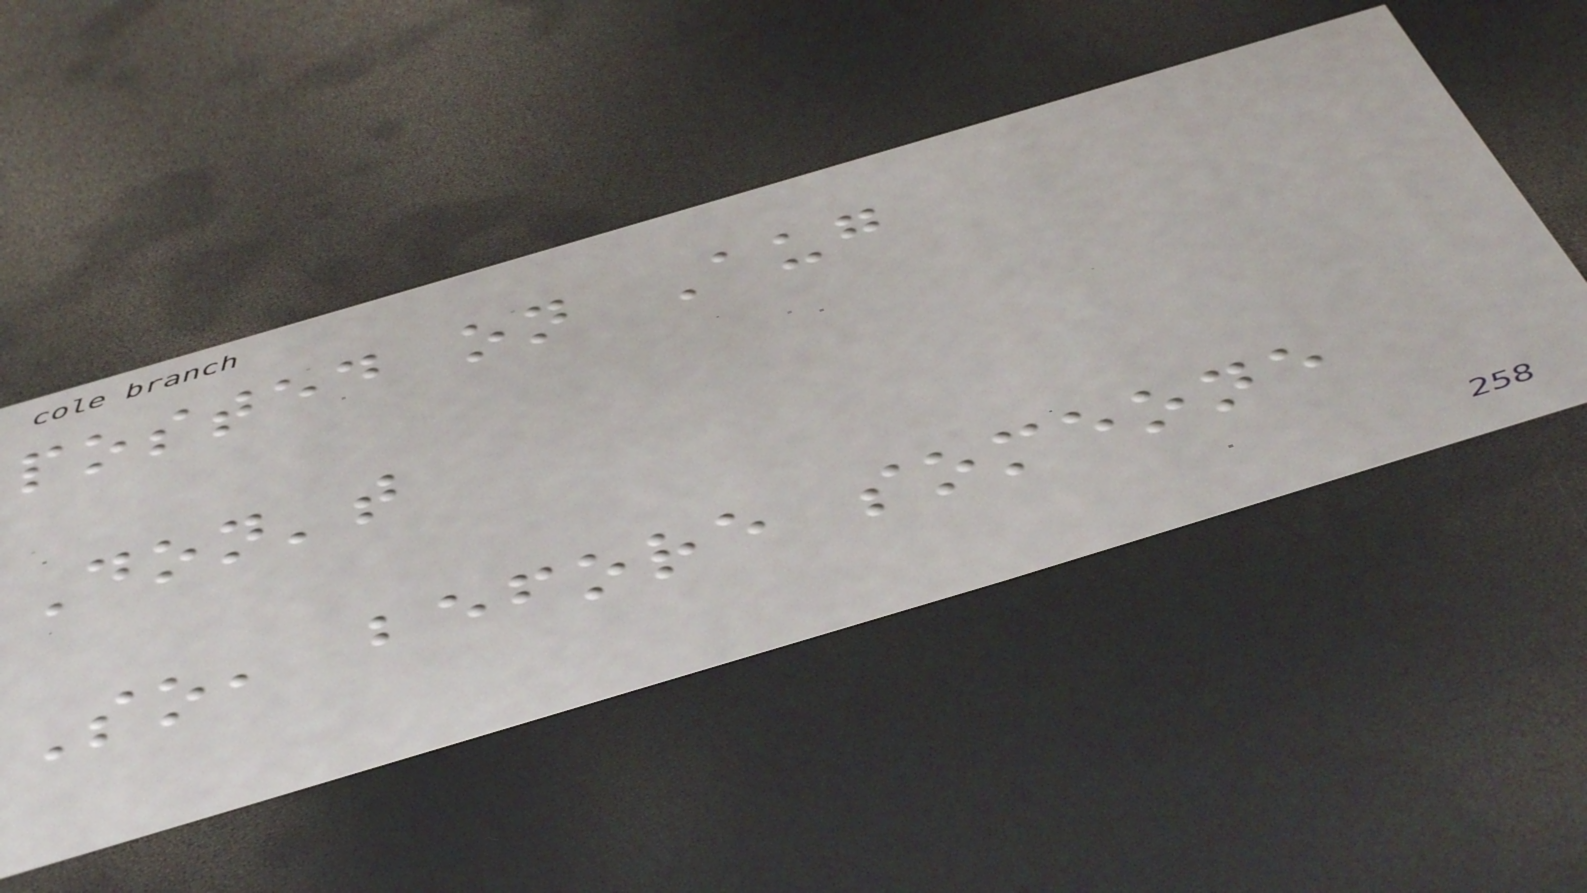posted on Aug
Don't
So, before someone
